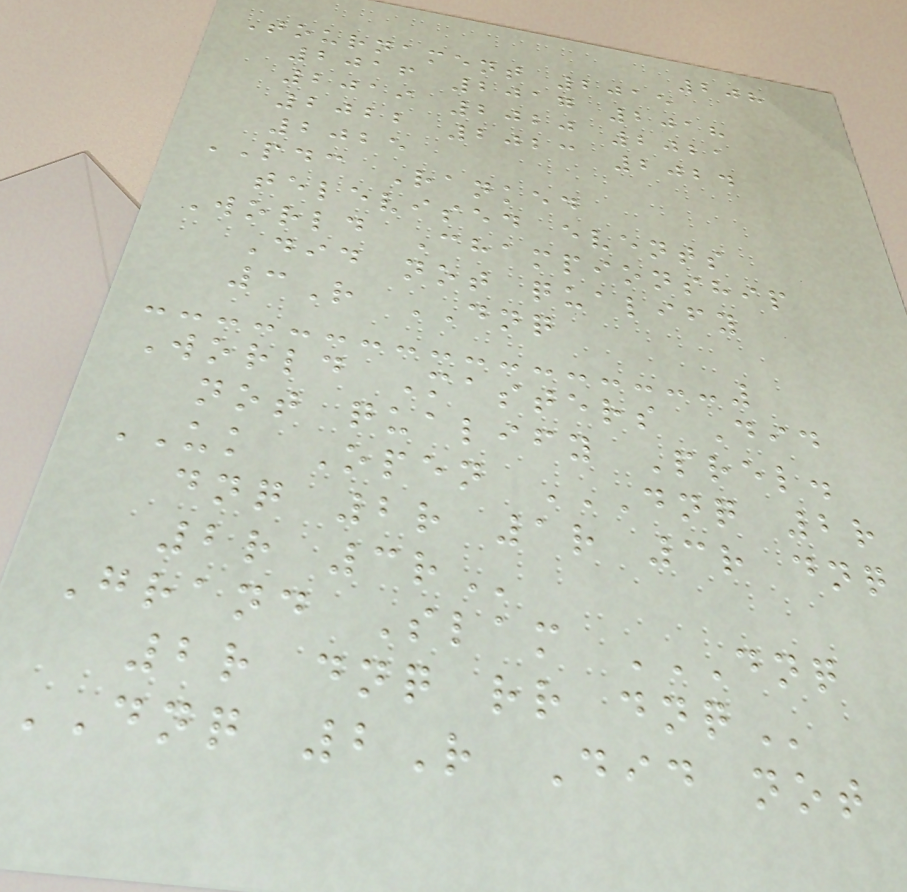208
Tournament 2015
2016 2017 2018
2019 2020 2021
2022 2023 2024
2025
PDC Ranked
televised events
World Championship
Did not qualify
3R DNQ
World Masters Did
not qualify Prel.
UK Open DNQ 2R
DNQ 2R 1R 3R DNQ
2R 3R
Grand Slam DNQ
2R DNQ RR DNQ
DNQ 2R Did not
